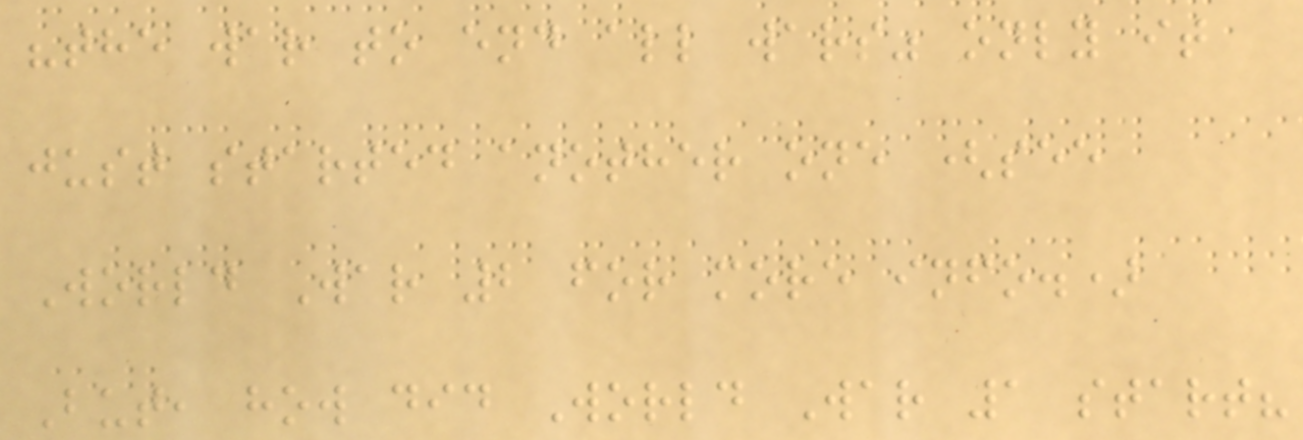"the war to end all wars" only it
just started another one (see
World War 2 for more info.)
But, how did World War 1 start?
